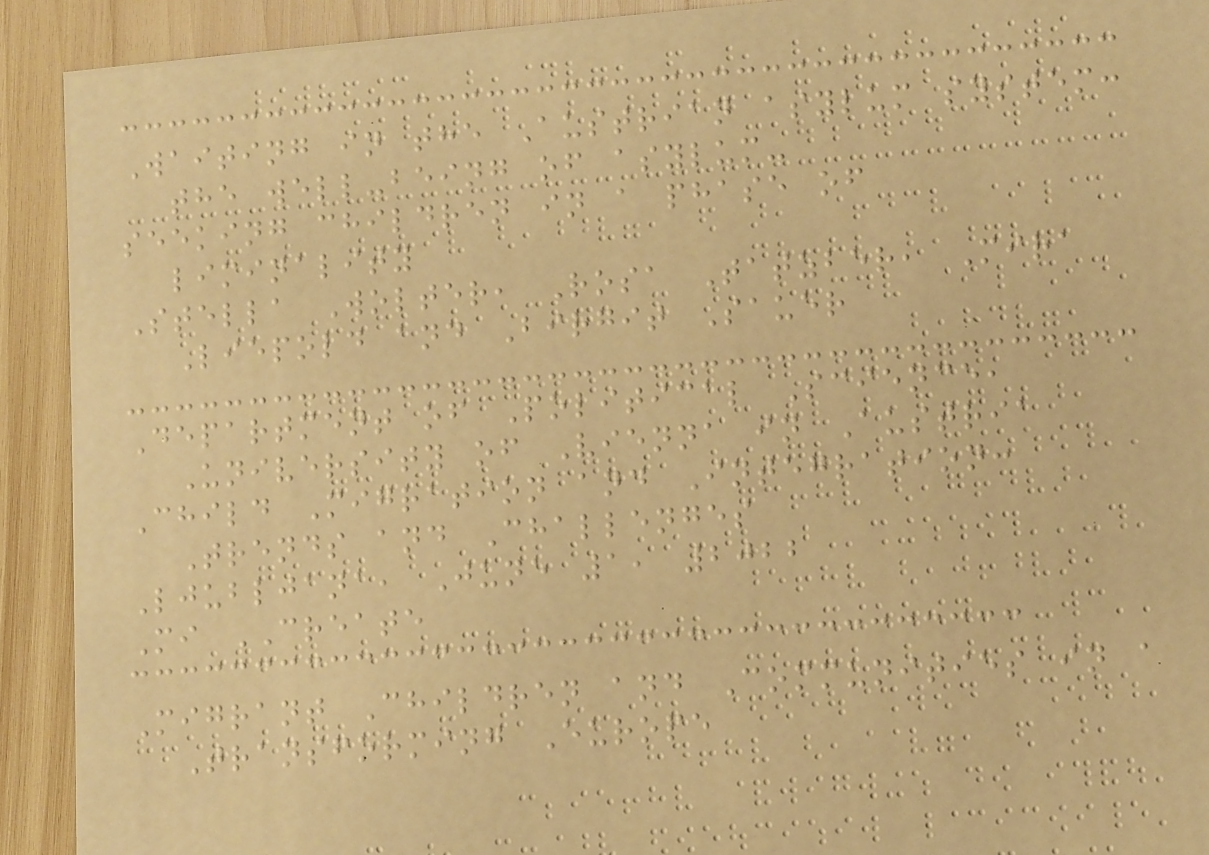Waiting in the Austrian asylum system:
the well-being of asylum-
seeking children in a phase of
liminality
Stella Wolter, Rosa Tatzber, Mira
Liepold and Birgit Sauer
Department of Political Science,
University of Vienna in Austria
Child Migration and Integration:
Trends and Challenges
Ljubljana, June 1, 2022
Mi CREATE
Migrant Children and Communities in a
Transforming Europe
